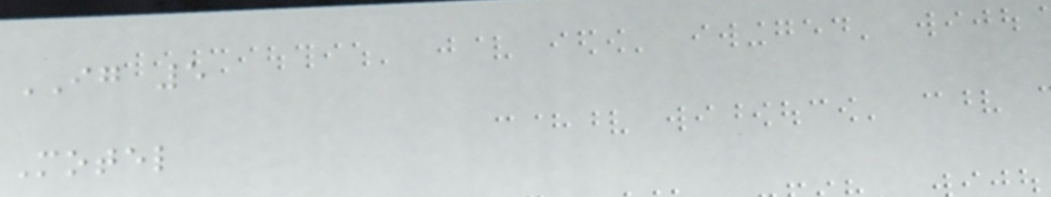IG 5
Motel
